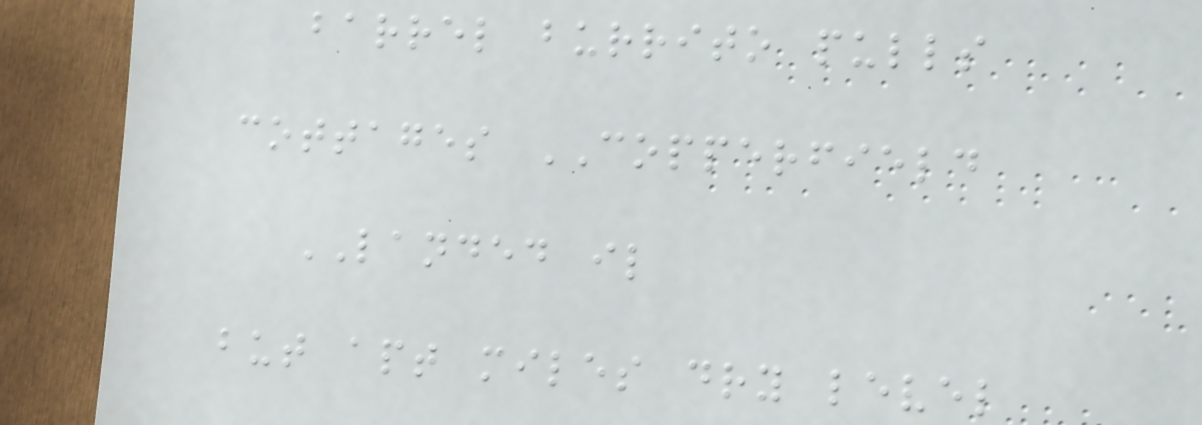barrel burrito pulls
cottages COPPERFIELD
LANDED il
but apt miles dry level
